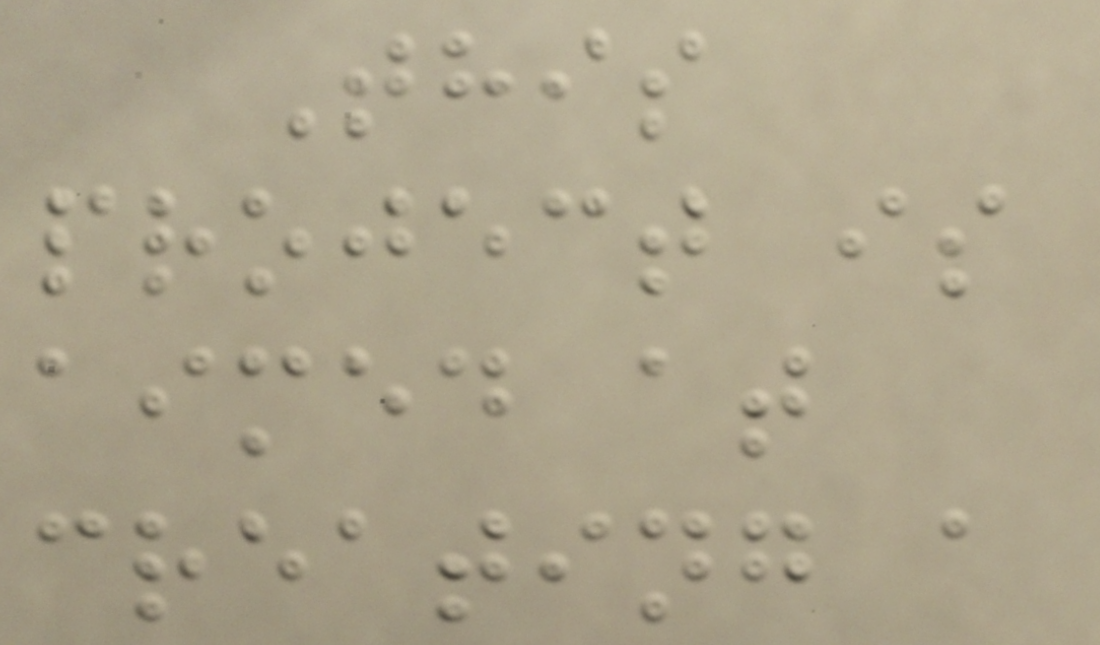This
project is
aimed at
creating a
